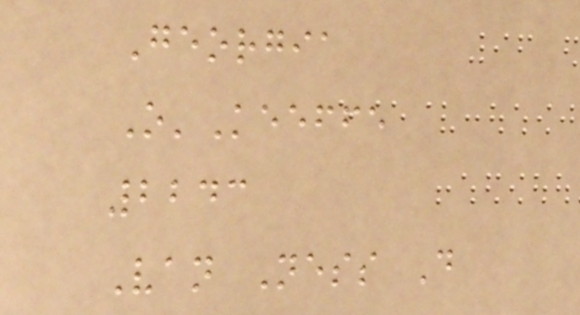Georgia
O'Keeffe
2243
Van Ness D
